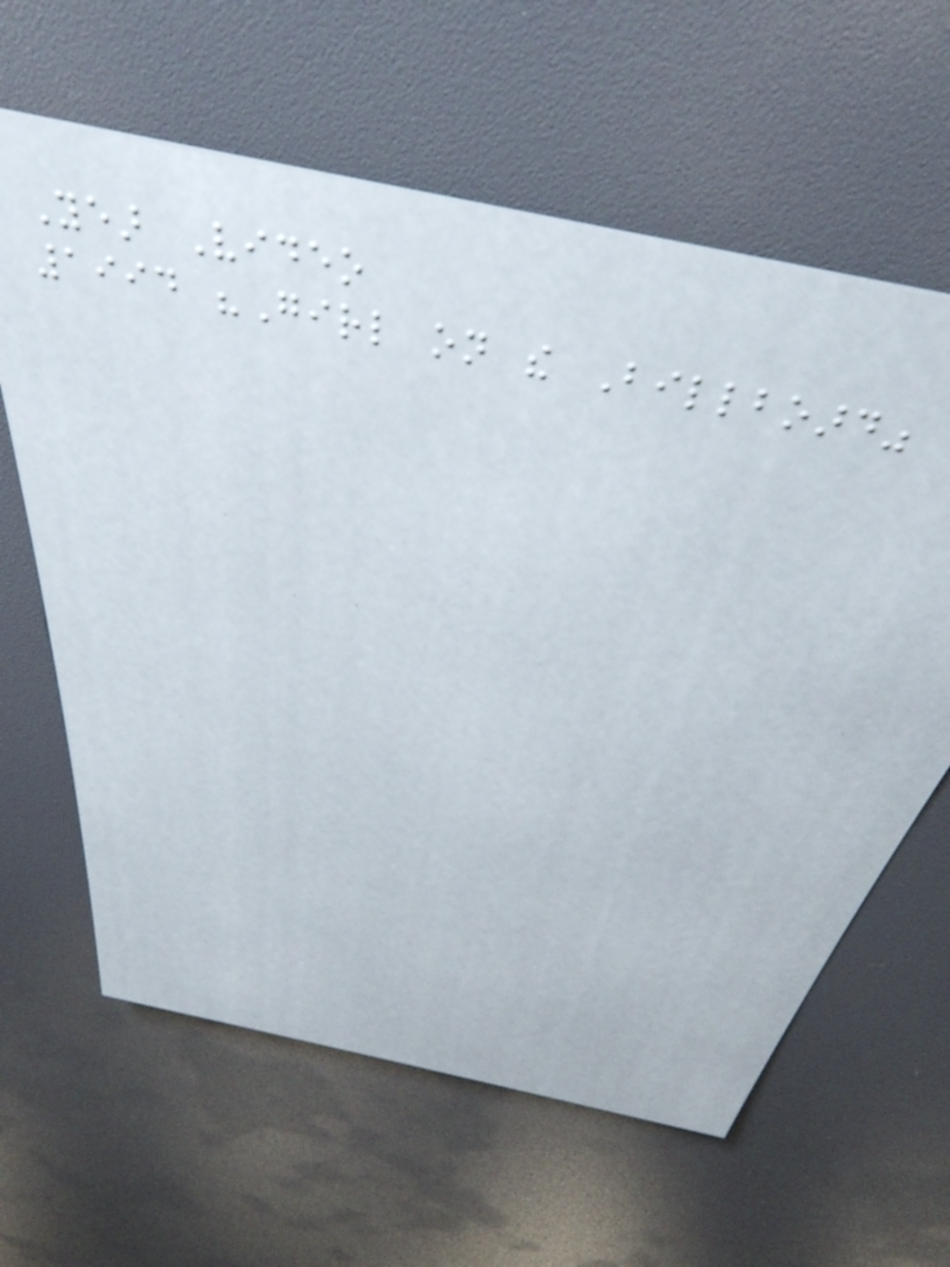Year Video
1994 "Girl on the Billboard"
